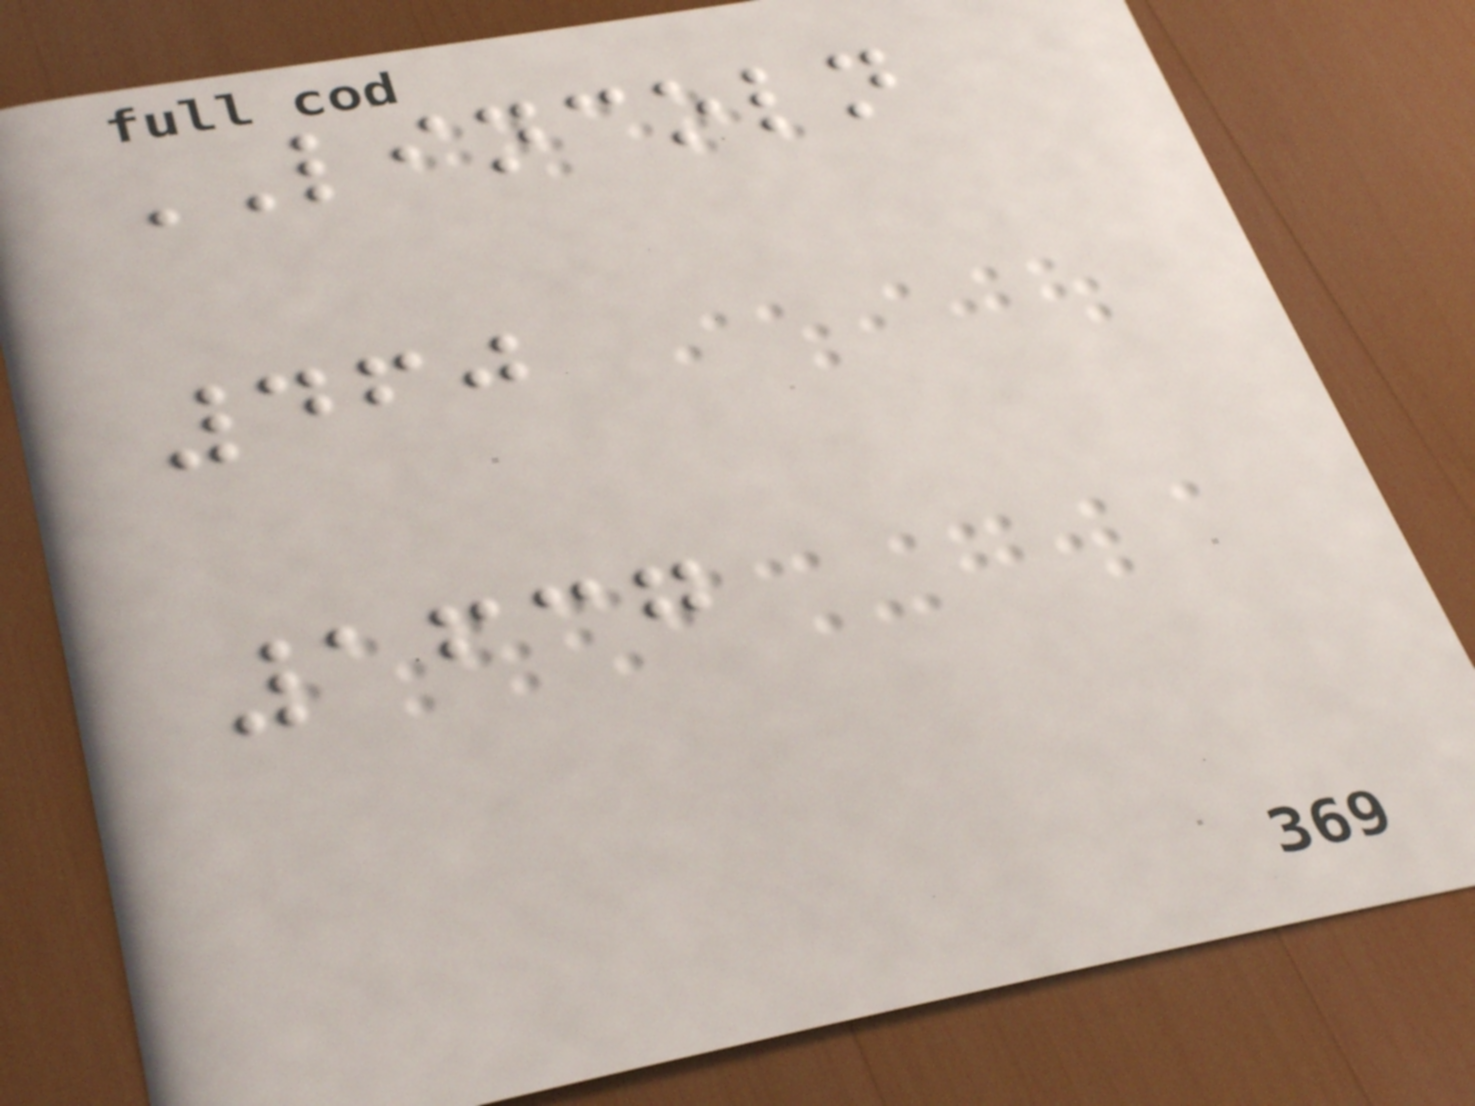LINCOLN
460
1637
